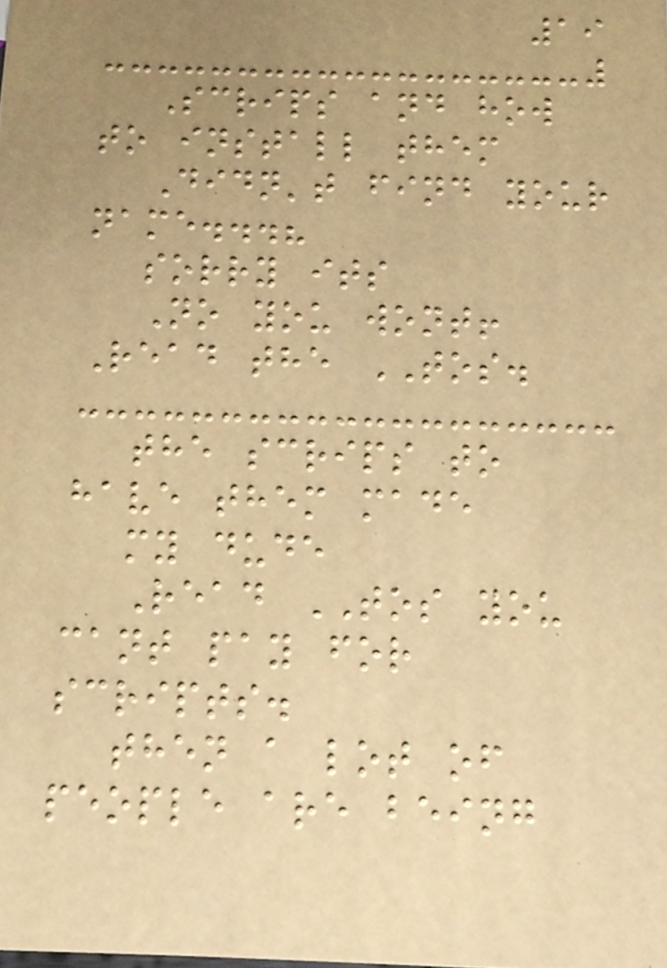19
Scrips and how
to install them
Didn't find your
name...?
sorry its
No you wont!
Read the TOS.
the scrips to
have them made
my dude
Read TOS you
cant pay for
scripts.
then a lot of
people are being
